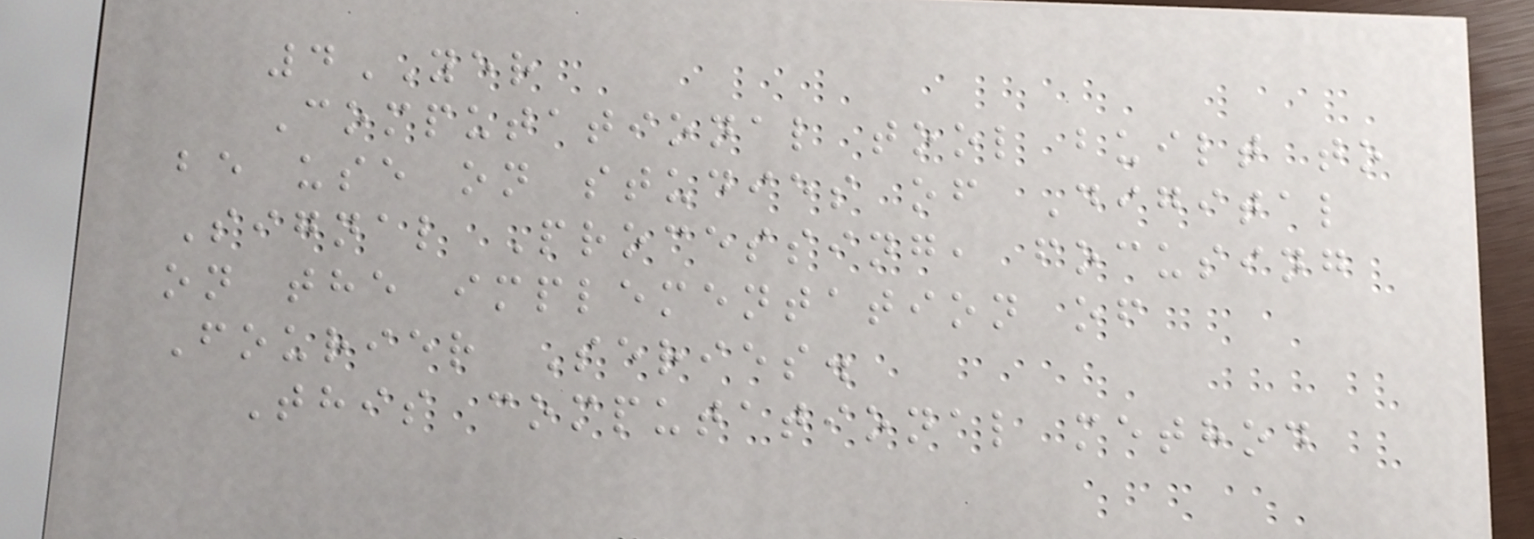4YER
Computational tool built to
be use on studies of Digital
Signal Processing, focusing
on the implementation of
Fourier Series.
This computational method
